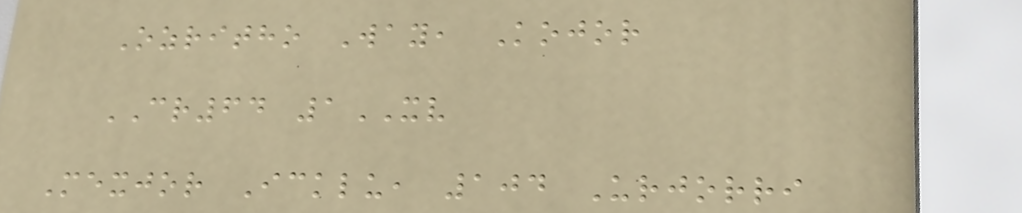Ozritho Way, Kojor
CR64 1XV
Mexjor Icklu, 104 Urjorri
